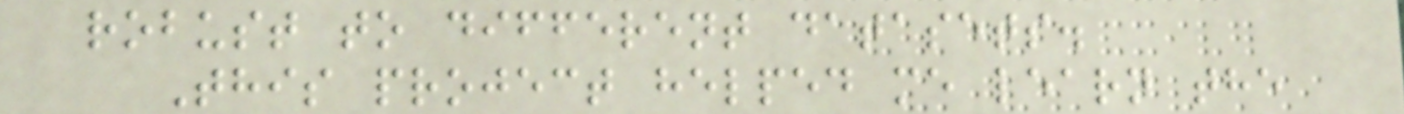robust to different datasets.
This project helped me learn the
